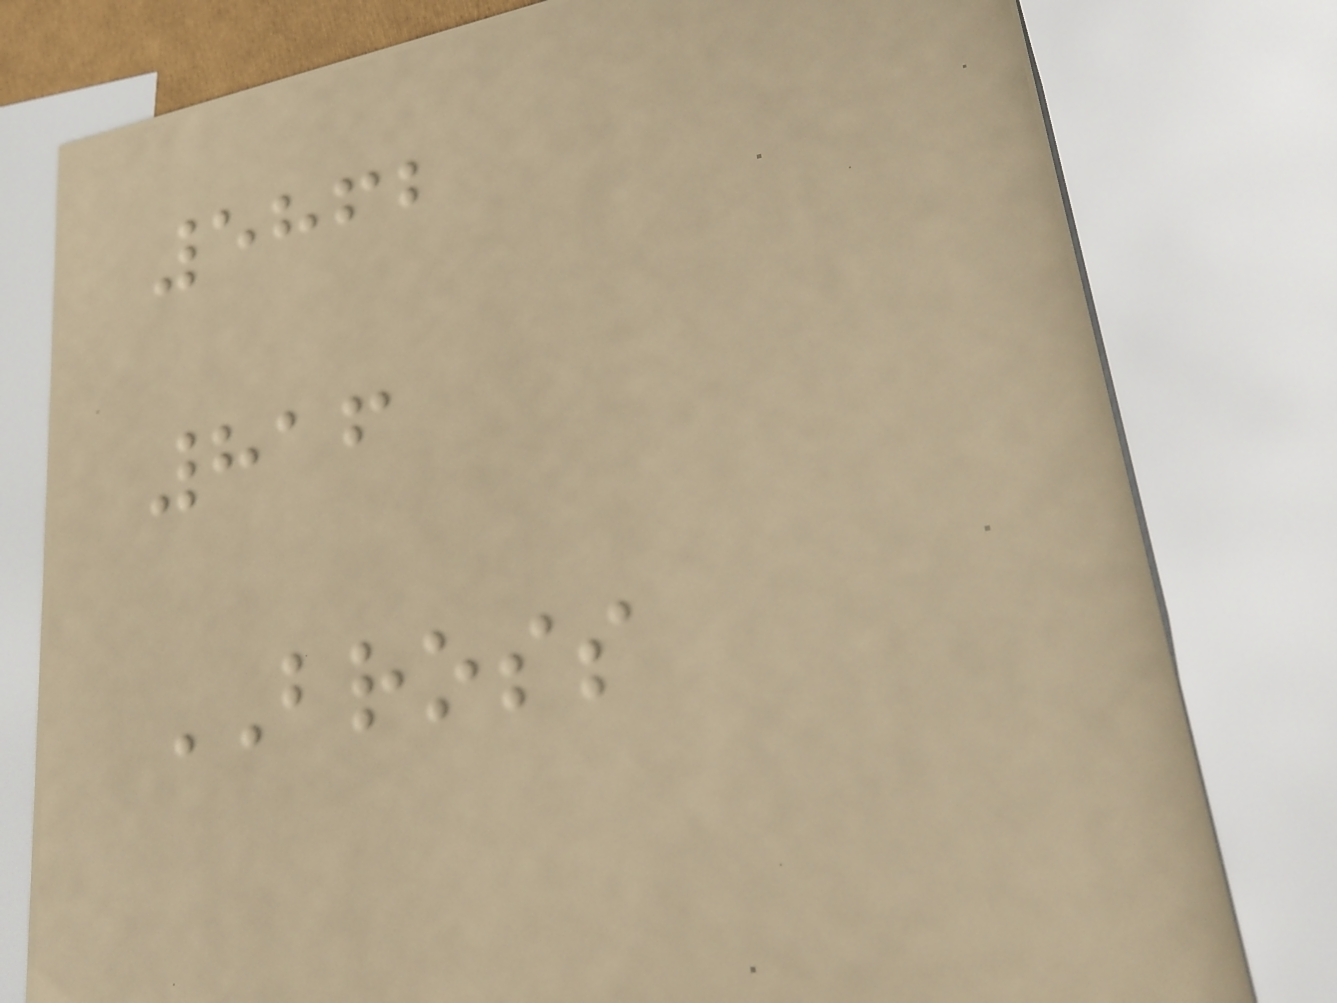5862
816
BROSS
